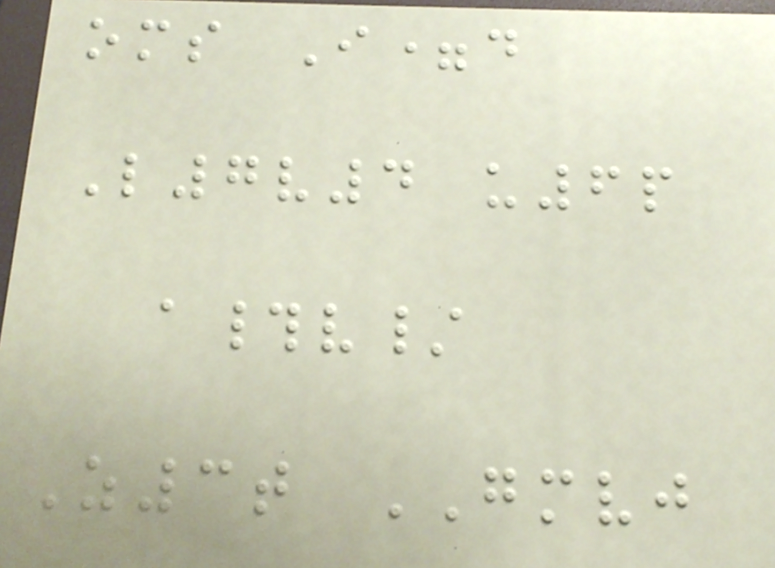oms I=d
L7v4 u6p
a#v/
Z3t GMVJ
